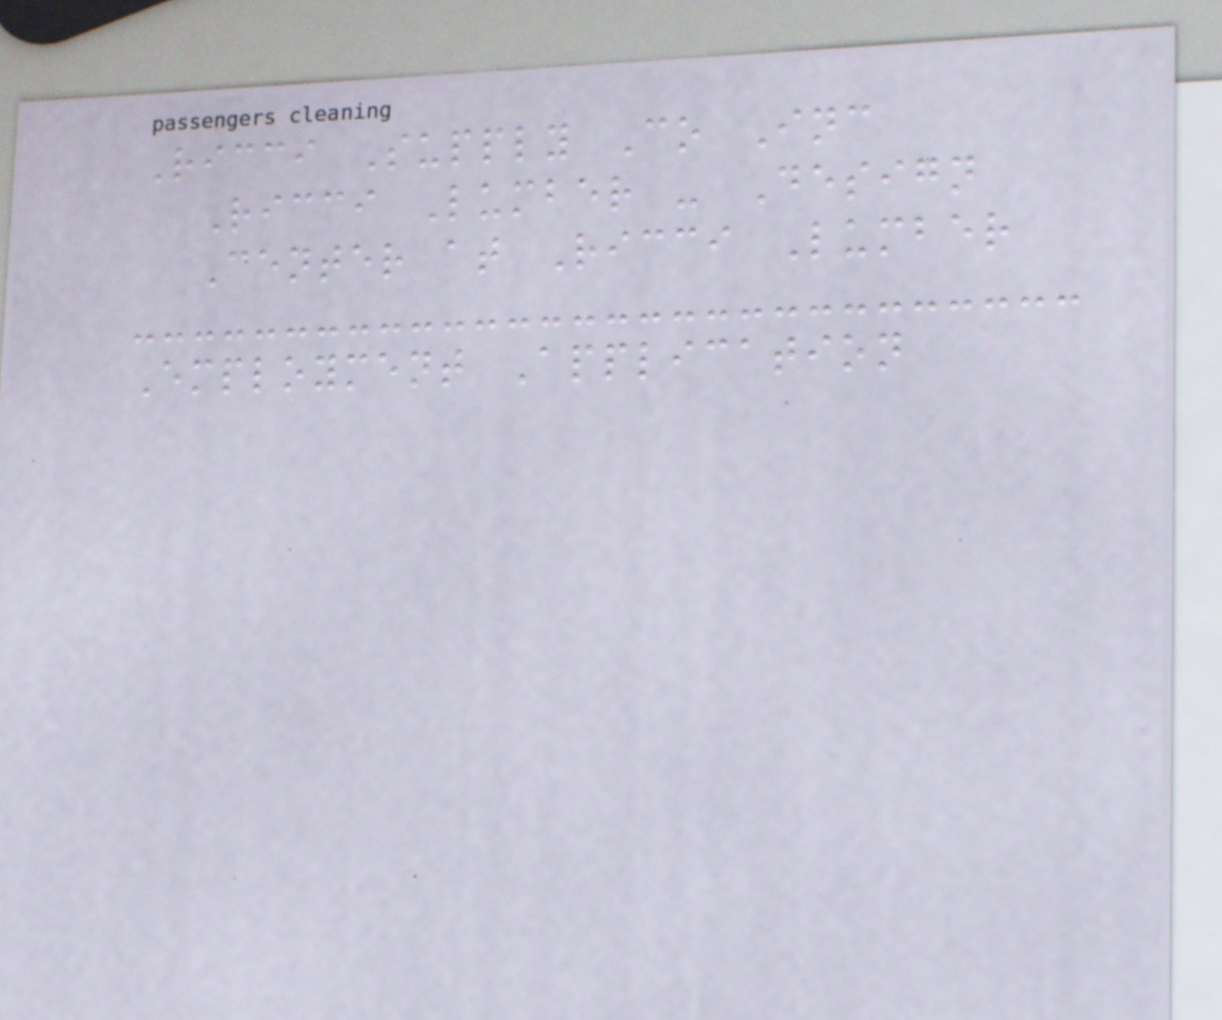Ricci Supply Co Inc
Ricci Lumber - Design
Center at Ricci Lumber
Employment Application
